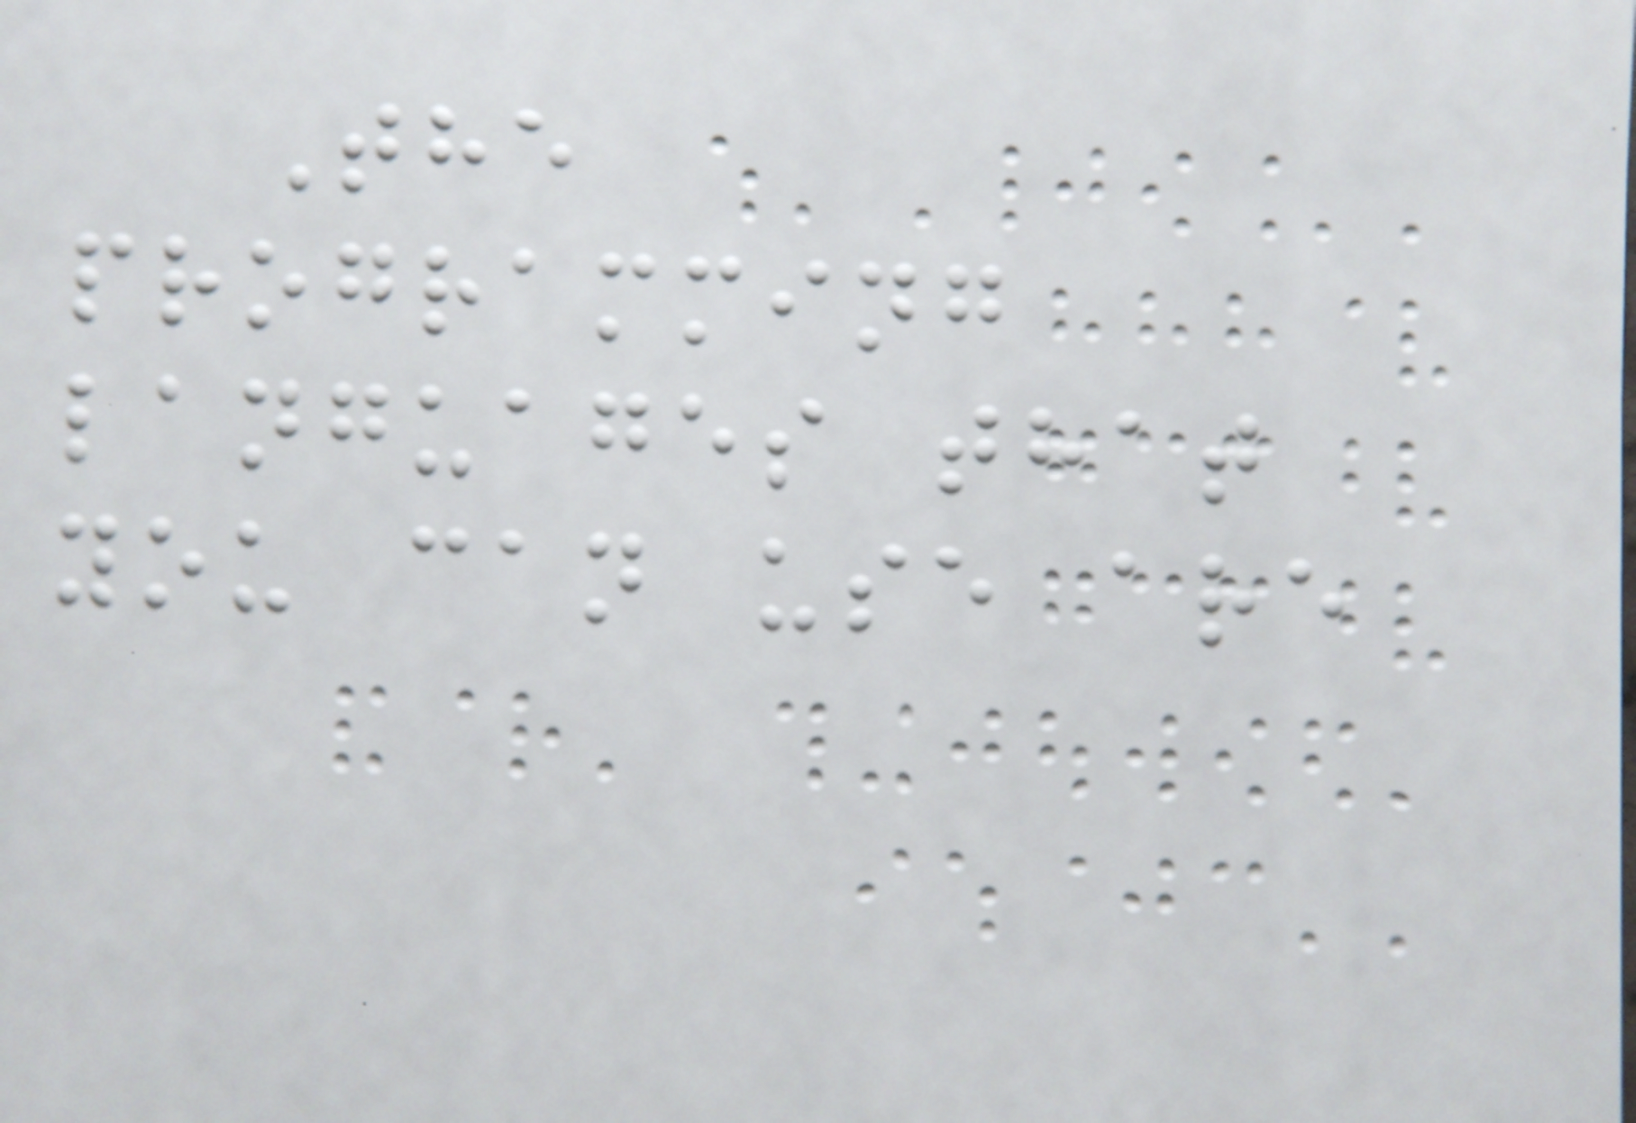The
programming
languages that
you can use are
